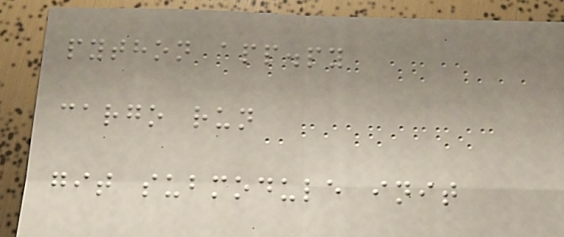python app.py
cargo run
git submodule init
